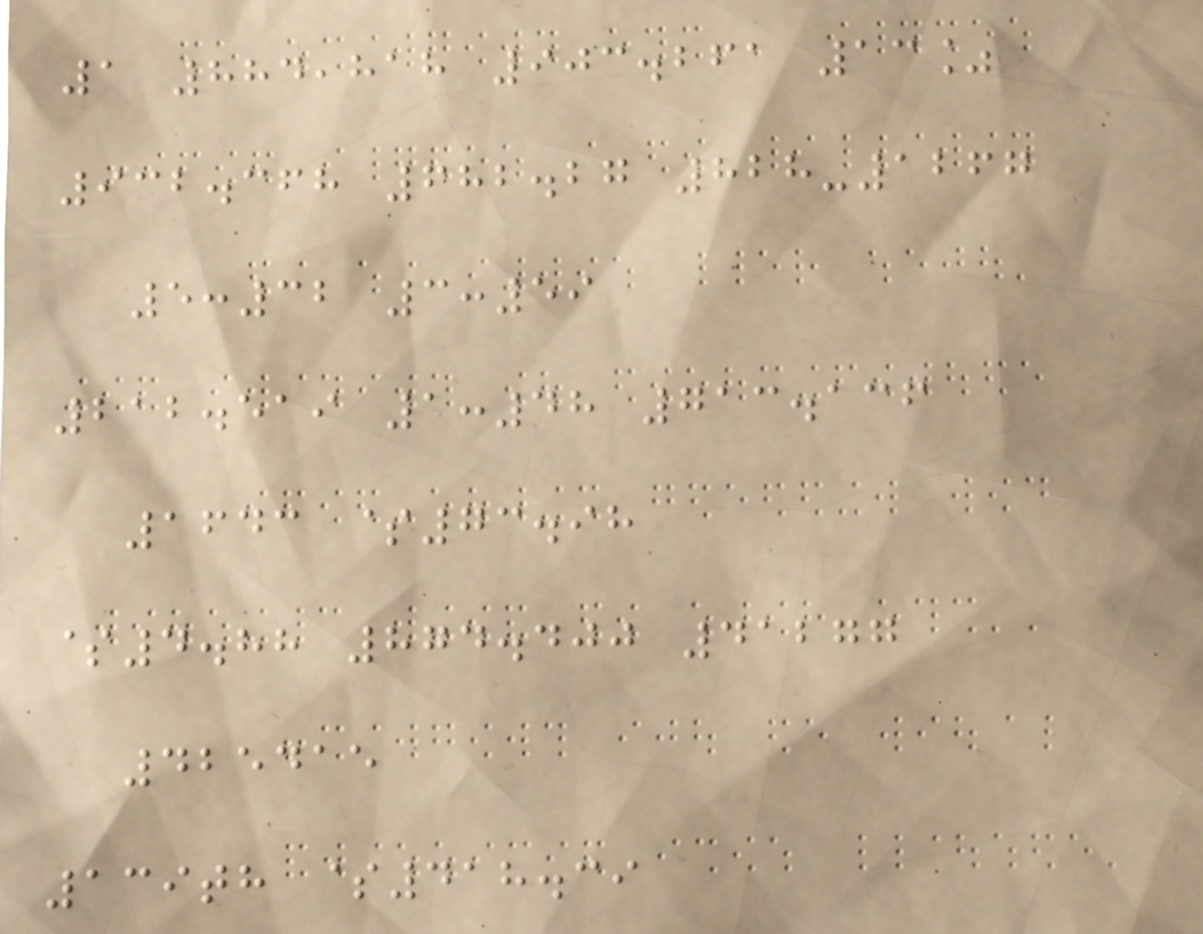1 884,818 903.261 13%
932.368 682.27 828-1267
5:32 3:59
212.519 1:48 713.136
1643 $73.98
$4.88 874.400 41277
425415
139th $418.39
